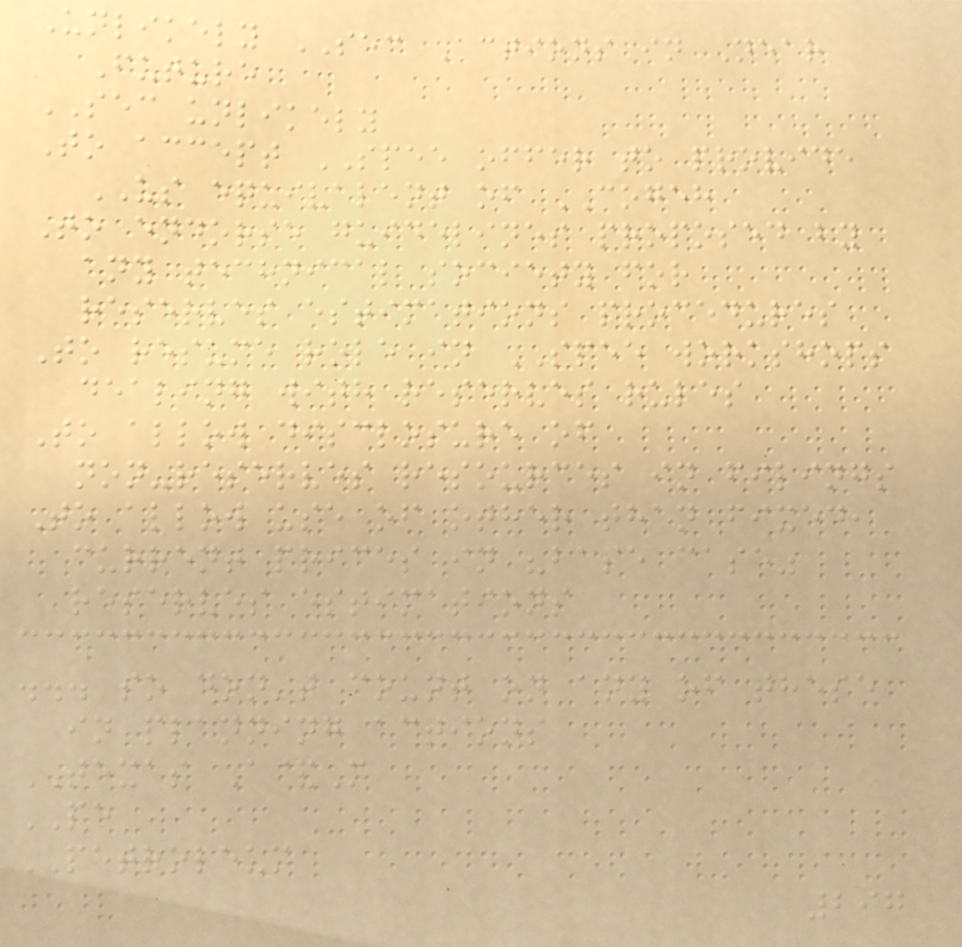Unlikely SEC Actions in Near
Future
SEC unlikely
To accept SPEE offer to provide
US equivalent of COGEH
To endorse guidelines proposed by
any technical society for
reserves estimations procedures
To resume role in SPEE workshops
dealing with reserves rules
To allow disclosure of
non-reserves resources in filings
To allow use of other than fixed,
current prices in "base case"
reserves estimations
... so don't count on any of these
in planning actions
TEXAS A&M
PE
PETROLEUM
297
